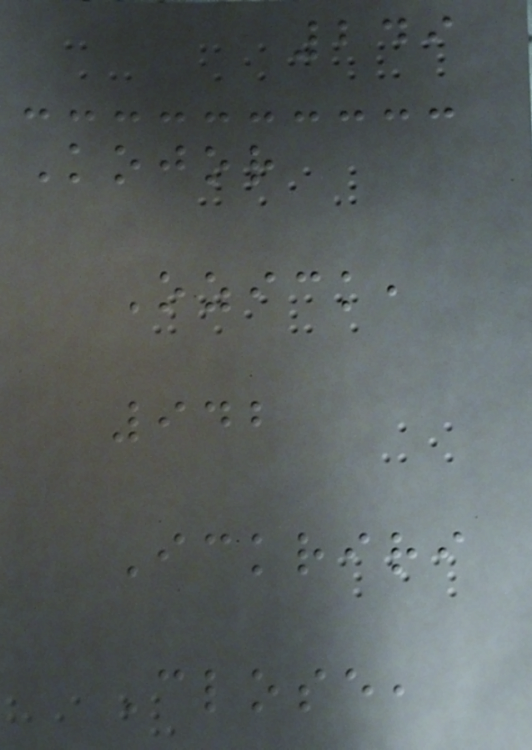249
Kojor
Ozick,
942
Ickriri
Close,
